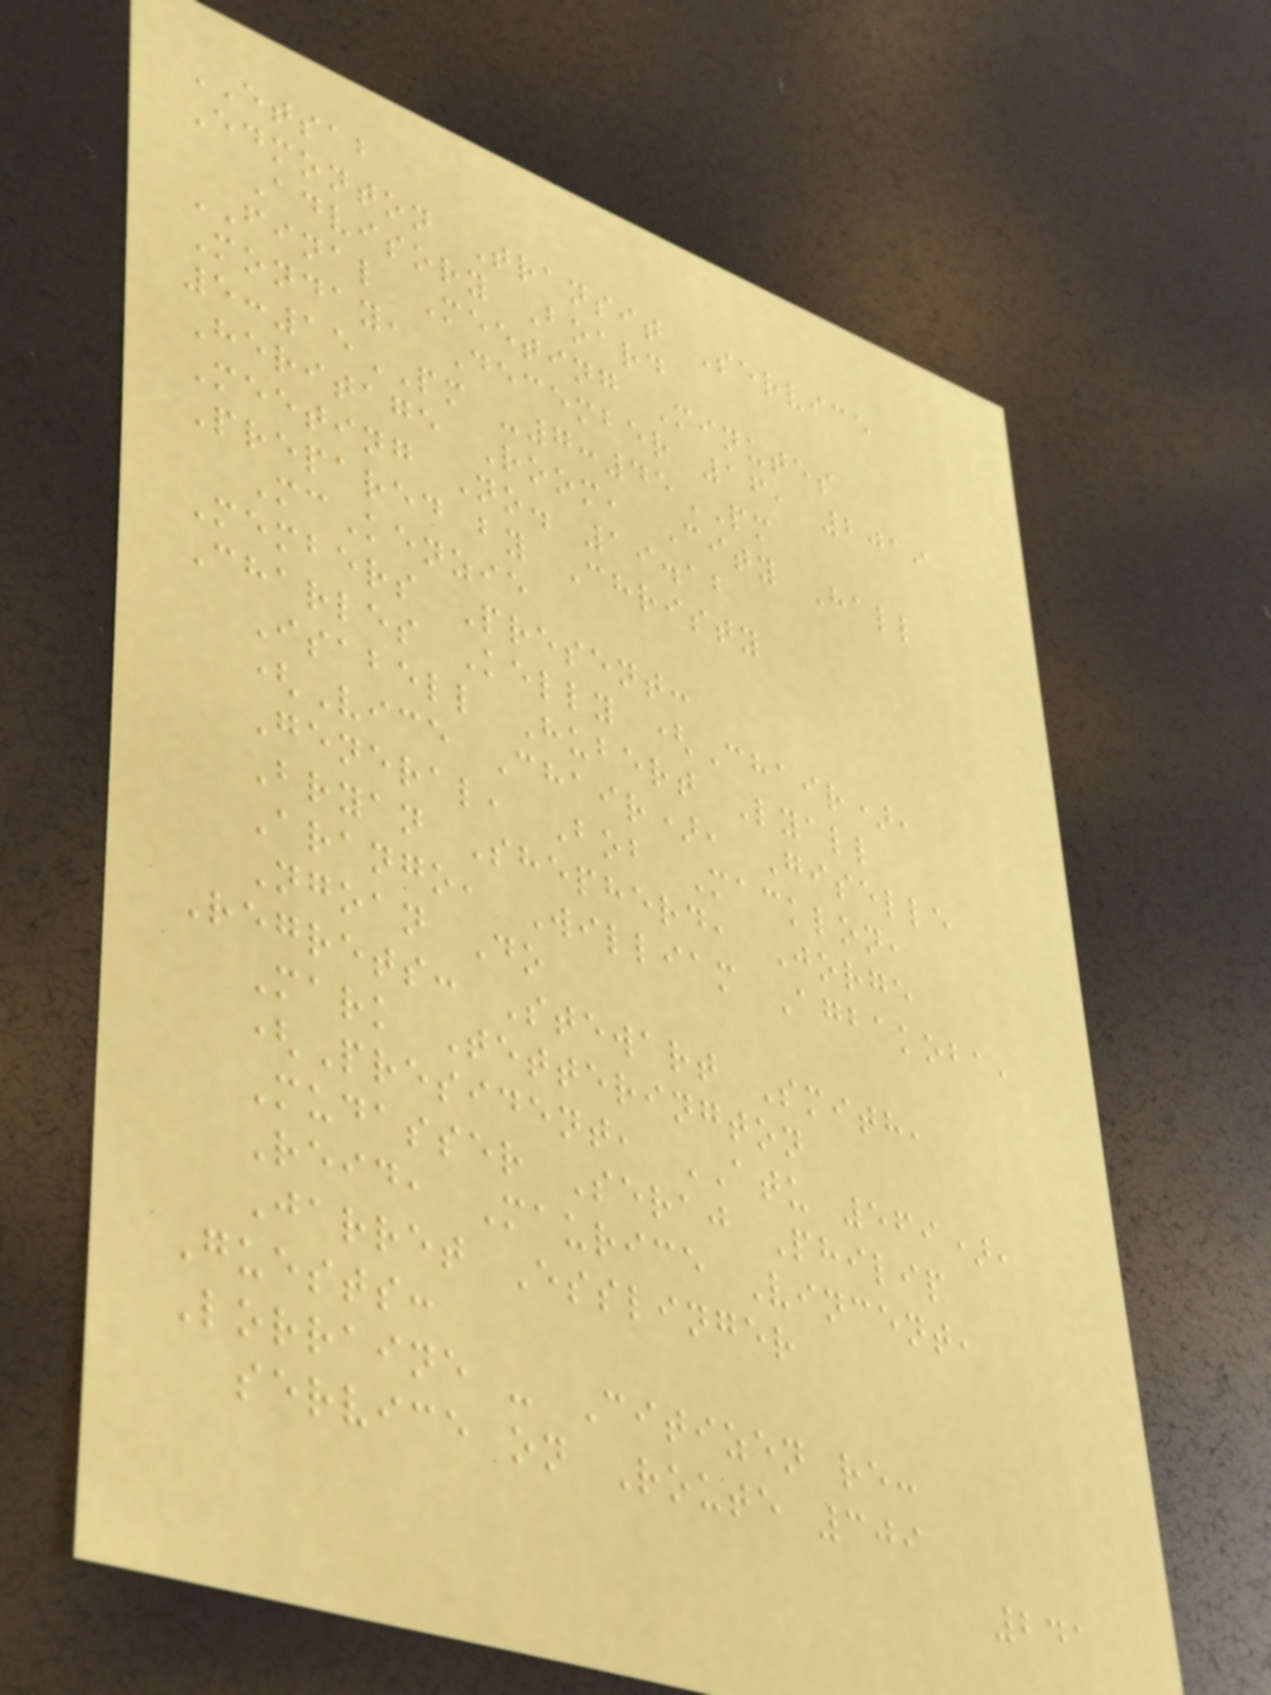ETSAB
Edmonton Transit Service
Advisory Board
FINAL Meeting Minutes
Monday, December 16, 2019
5:15PM -7:45PM
Heritage Room, City Hall
Meeting No. 19.12
Prepared by Christy
McKenzie
Members Present:
Charles Kelly (Chair),
Isabell Hubert Lyall
(Vice Chair), Giselle
General, Bob Macklon,
Bryan Shepherd, Jorge
Arango, William Agbakoba,
Ngoan Do
Regrets: Stewart Smith,
Mark Tetterington
(President, ATU 569),
Mudasser Seraj Philip
Reid, Maurice Vincent,
Jarret Esslinger
Guests:
Lorraine - Citizen re:
service on Route 309
241
